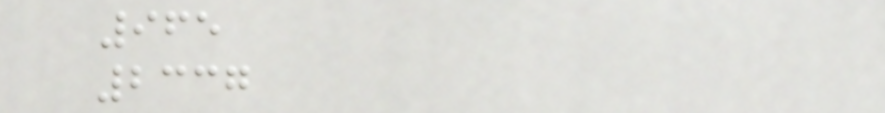965
2337
